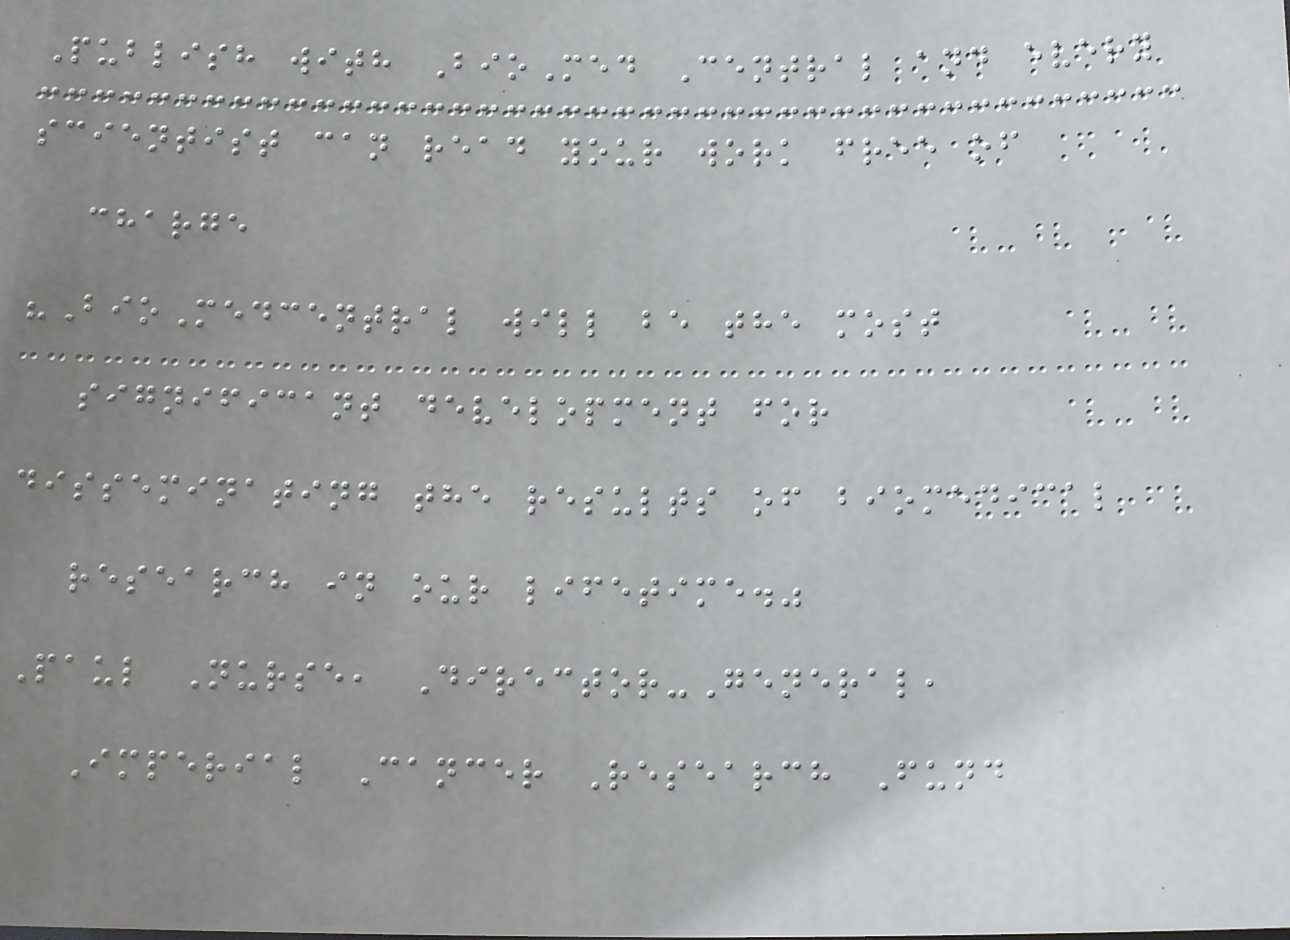Publish with BioMed Central and every
scientist can read your work free of
charge
"BioMedcentral will be the most
significant development for
disseminating the results of biomedical
research in our lifetime."
Paul Nurse, Director-General,
Imperial Cancer Research Fund
